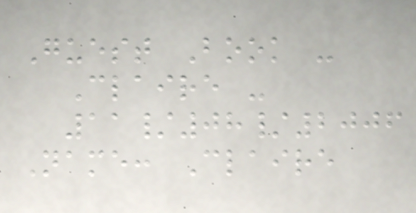Guest Book -
Claire -
11/08/2006
Name: Claire
